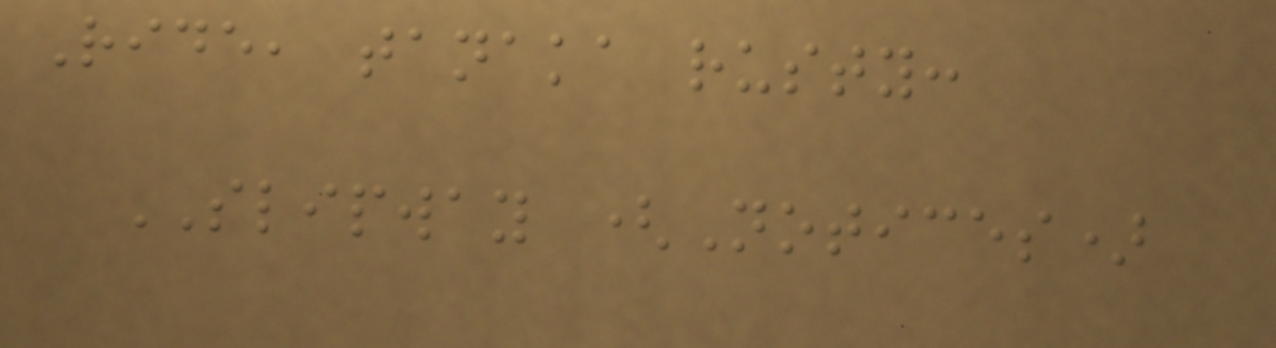Ride, tanaka rusty:
SLIPWAY (Notices)
